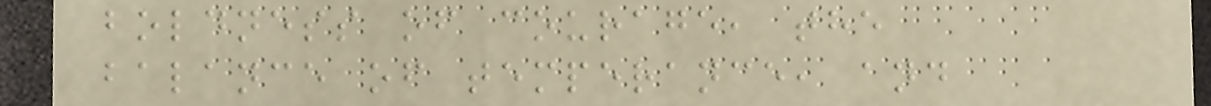boldness of courage, the
balance of temperance, and
